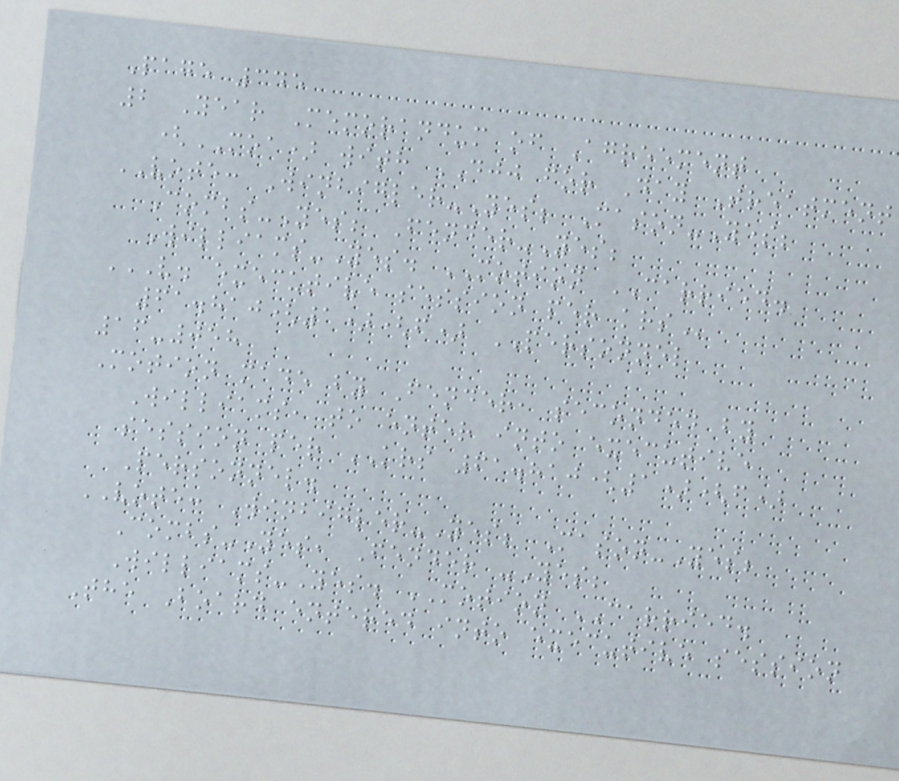Page 345
2 Year Memorandum of Agreement
(MOA) with DJJ for Day Treatment
VOTE: Winbigler-Yes; Mason-Yes;
Combs-Yes; Fender-Yes;
Williams-Yes. MOTION CARRIED.
V. EXECUTIVE SESSION PER KRS
61.810(1)(f) PERSONNEL
16-058
Motion made by Fender, seconded by
Williams, to enter into executive
session per KRS 61.810(1)(f)
Personnel.
VOTE: Winbigler-Yes; Mason-Yes;
Combs-Yes, Fender -Yes;
Williams-Yes. MOTION CARRIED.
The Board entered into executive session
